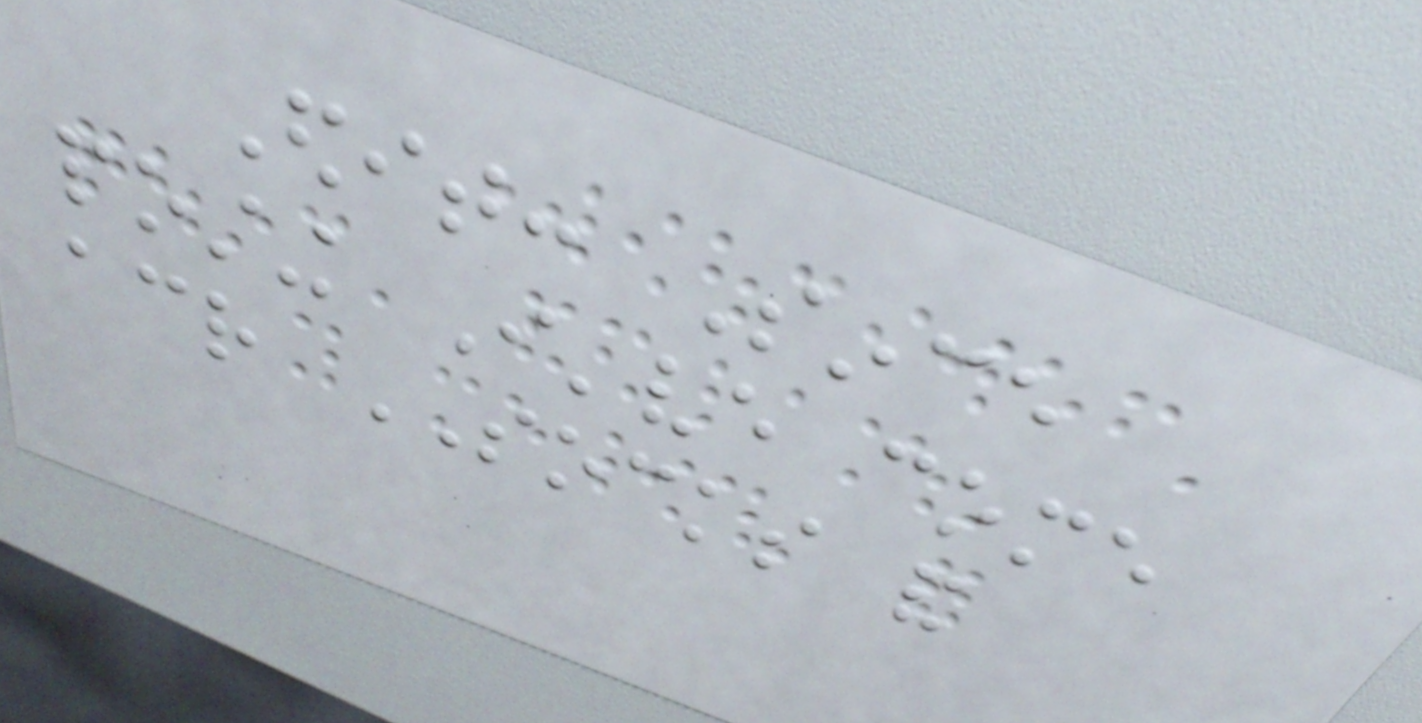Edit: Since
posting I've come
across SOCKS and
